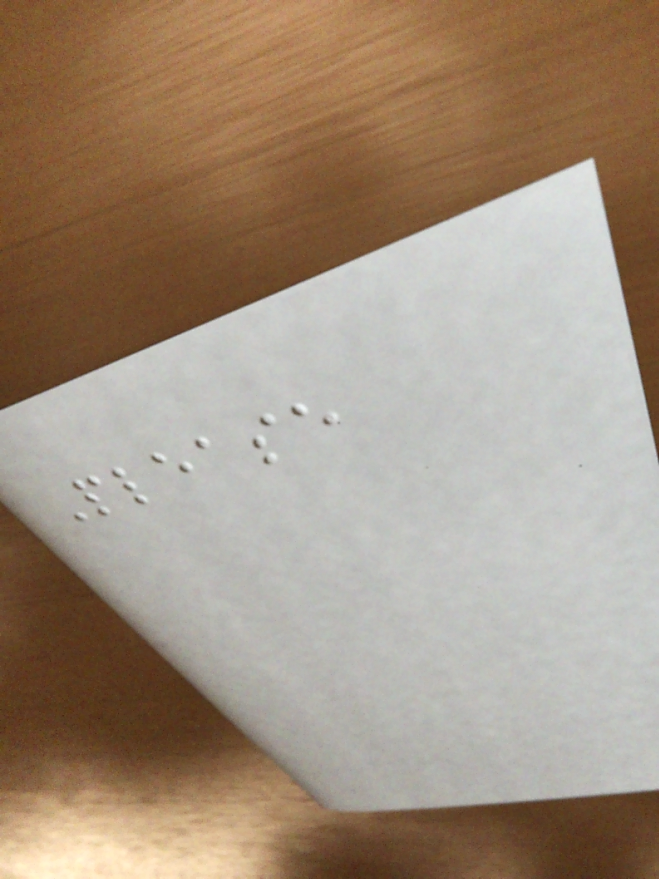Please
